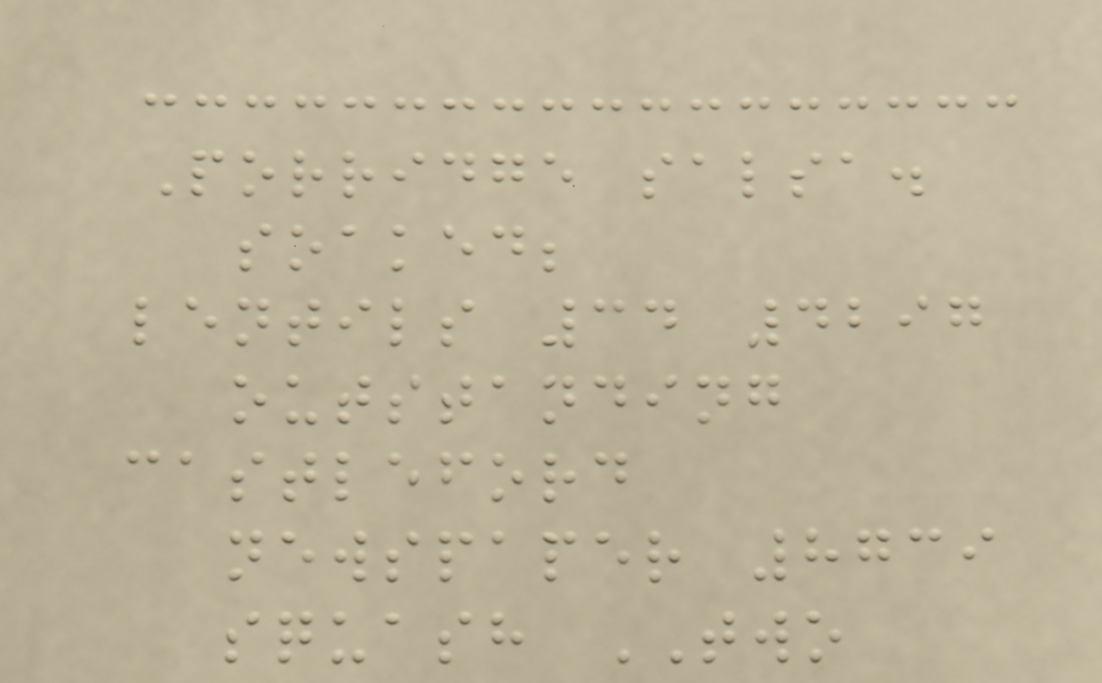Porridge salsa.
soaked;
lentils 34 4297
outstanding
castleford
newspaper 8739
squash TWO
